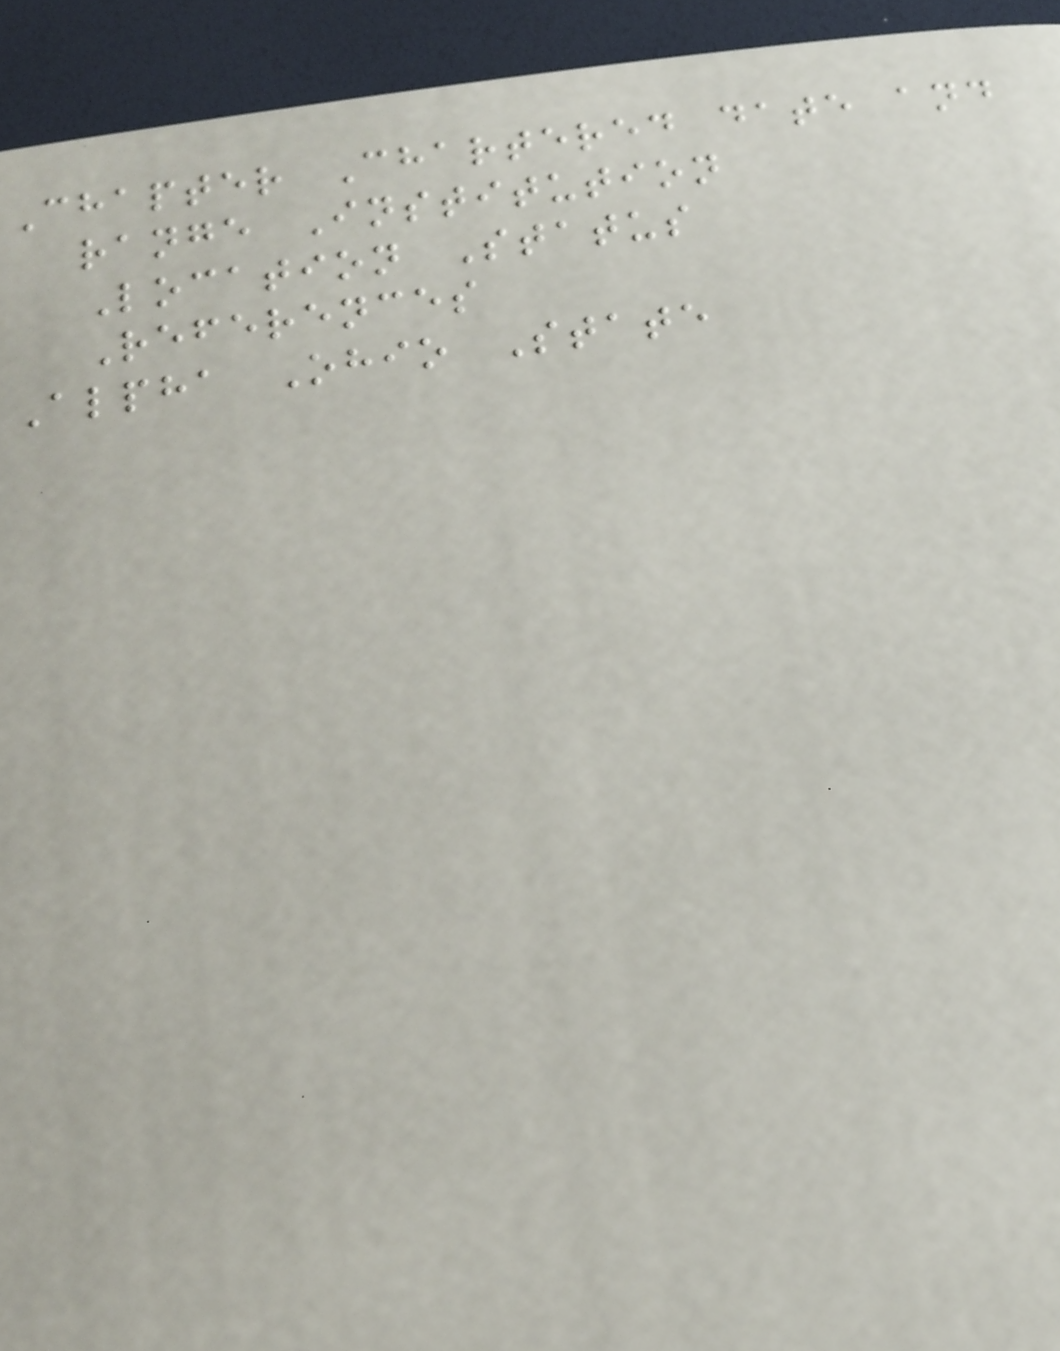Chapter Chartered date and
range Institution
Location Status
References
Alpha Ohio State
